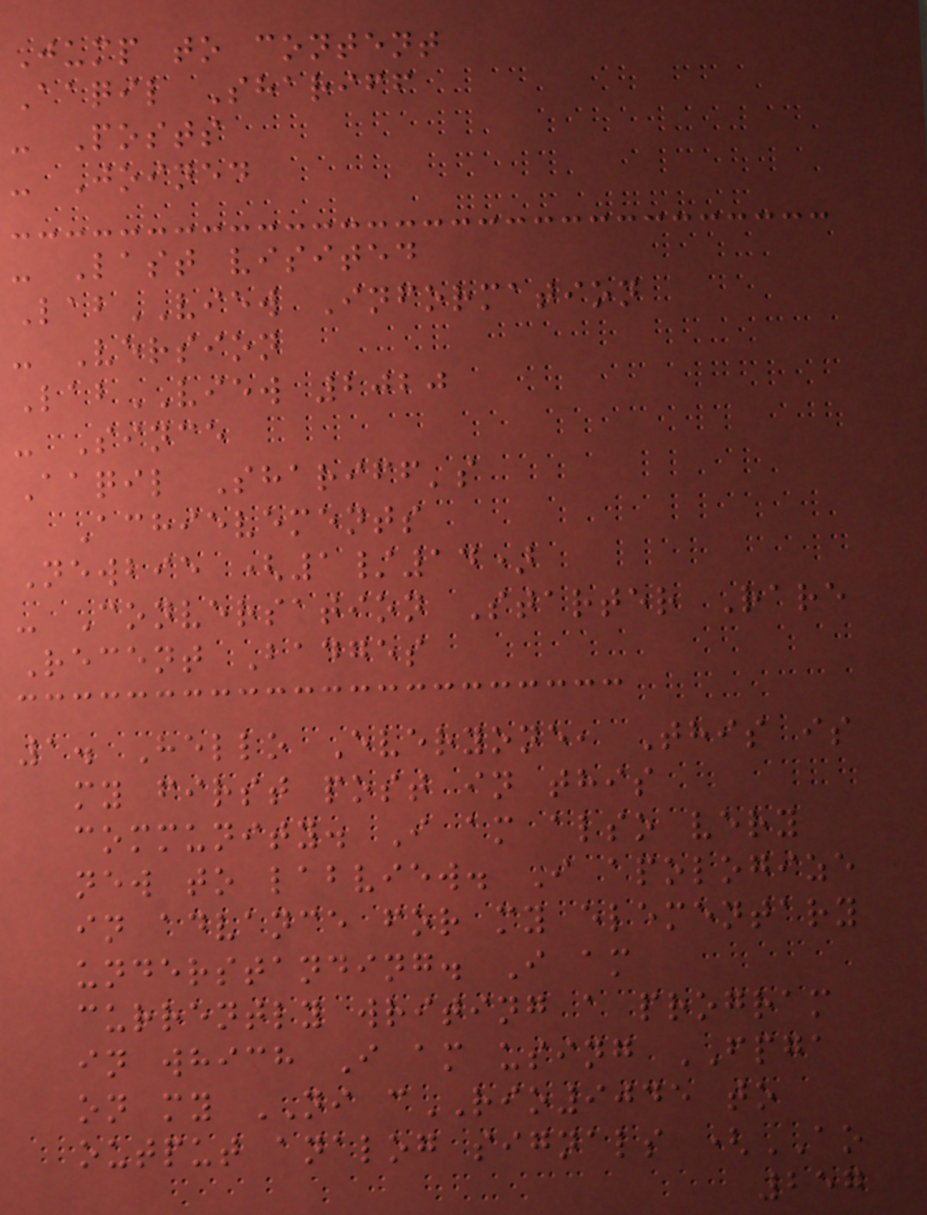Jump to content
Aaqil Shariff
- Posts
- Joined
- Last visited
LabVIEW Information
- Version
LabVIEW 2020
- Since
Aaqil Shariff's
Achievements
Newbie (1/14)
- Conversation Starter Rare
Recent Badges
1. Hello Everyone, This is
my first post in this
community. I am also very
new to labview. I apologize
in advance for my elementary
understanding. I am
currently writing a program
in which I am using FPGA
on my NI cRIO9045 to
output analog signals (AO
257
